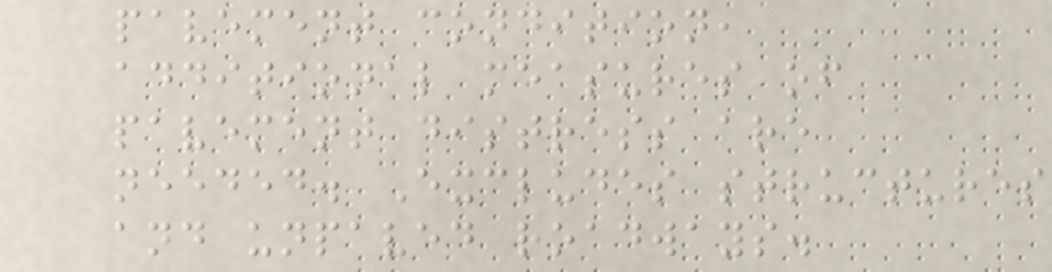pavement condition,
additional measures of
pavement distress are
needed. Excludes structures
and unpaved roadways.
